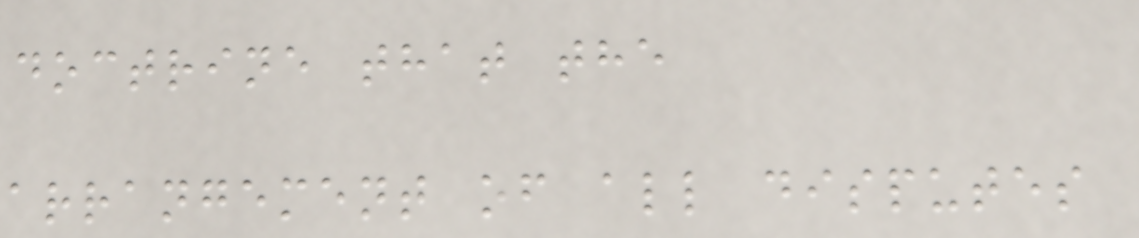doctrine that the
arrangement of all disputes
